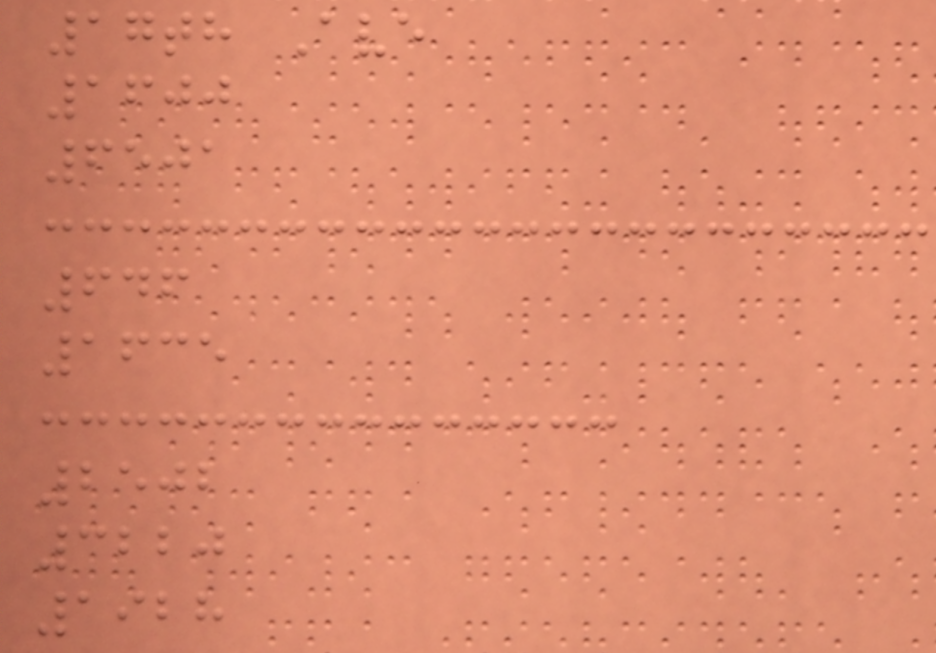17th Ave
1600
6501
646
1635
2502
3220
1928
